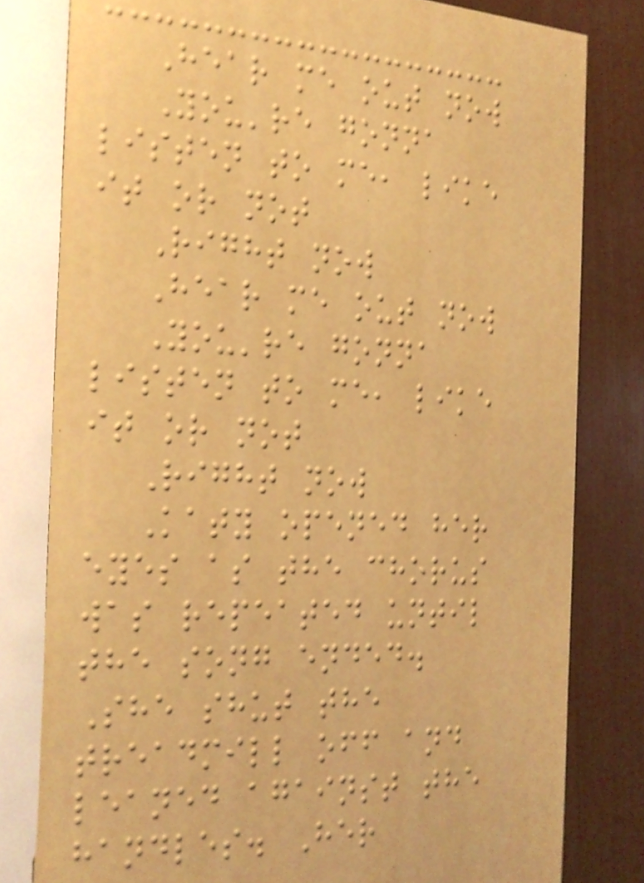Hear me out now
You're gonna
listen to me, like
it or not
Right now
Hear me out now
You're gonna
listen to me, like
it or not
Right now
Katy opened her
eyes as the chorus
was repeated until
the song ended.
She shut the
treadmill off and
leaned against the
handles. Her
